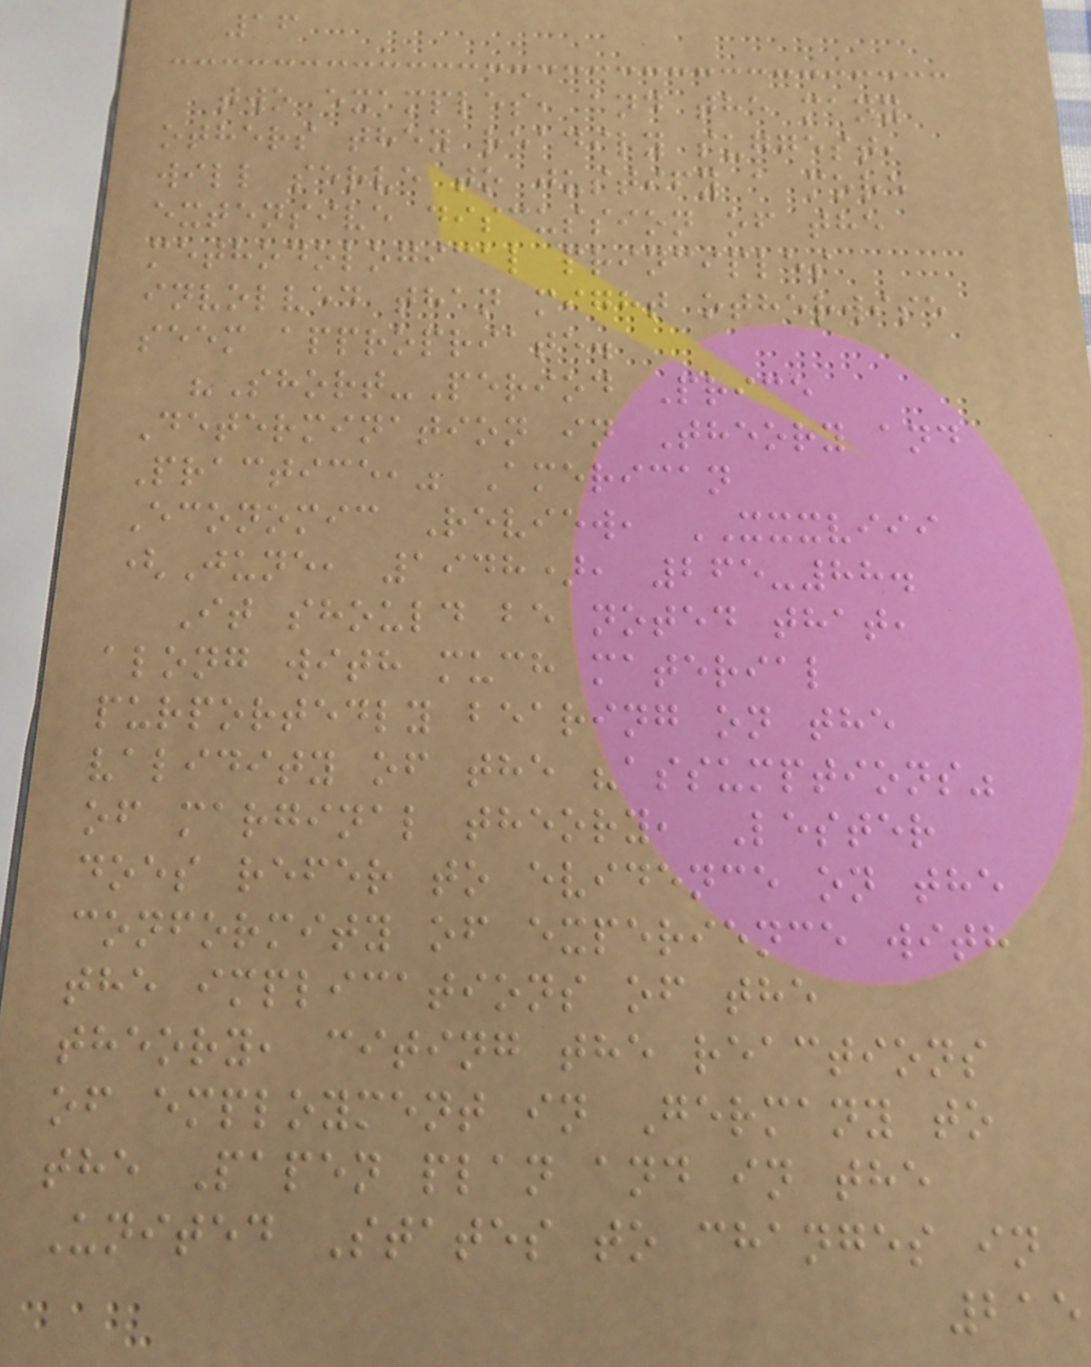16
two examples, and the many
others they readily suggest,
will serve to justify a more
extensive discussion of the
methodological principles
involved than might otherwise
seem appropriate.
"Short-Period Price
Determination in Theory and
Practice," American
Economic Review, XXXVIII
(June, 1948), 265-88.
It should be noted that,
along with much material
purportedly bearing on the
validity of the "assumptions"
of marginal theory, Lester
does refer to evidence on the
conformity of experience with
the implications of the
theory, citing the reactions
of employment in Germany to
the Papen plan and in the
United States to changes in
215
